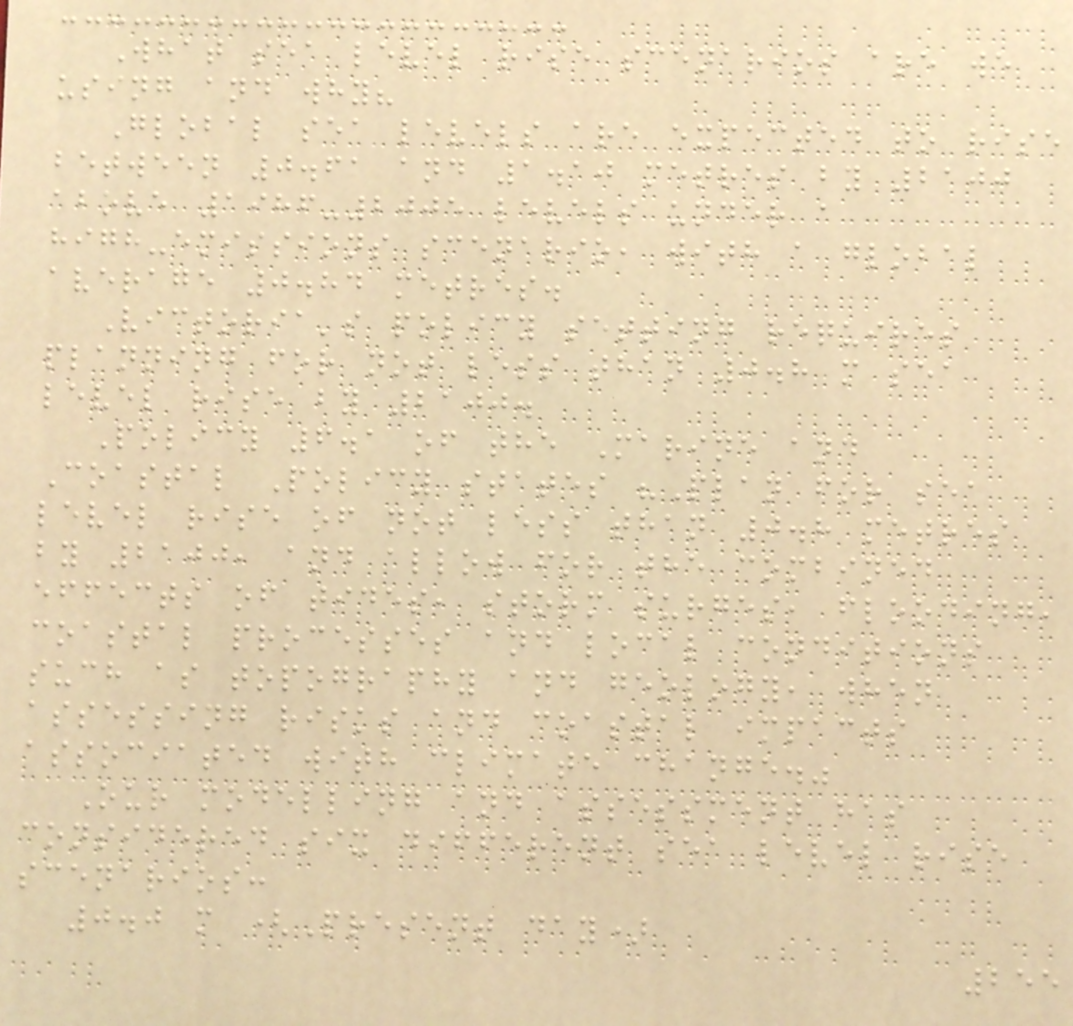What sea level rise scenarios are we
using and why?
Global sea levels are expected to rise
between 0.61 and 1.10 metres by 2100
above 1986-2005 levels under a
high-emissions scenario, with a global
average 0.84 metres.
Victoria's policy setting requires
planning for not less than 0.8 m sea
level rise by 2100.
Policy 6.1 of the Marine and
Coastal Policy states "Plan for sea
level rise of not less than 0.8 metres
by 2100, and allow for the combined
effects of tides, storm surges, flooding,
coastal processes and local conditions
such as topography and geology, when
assessing risks and coastal impacts
associated with climate change."
Our modelling and assessment has
considered six different sea level rise
scenarios:
0.0 m (Present day)
255
